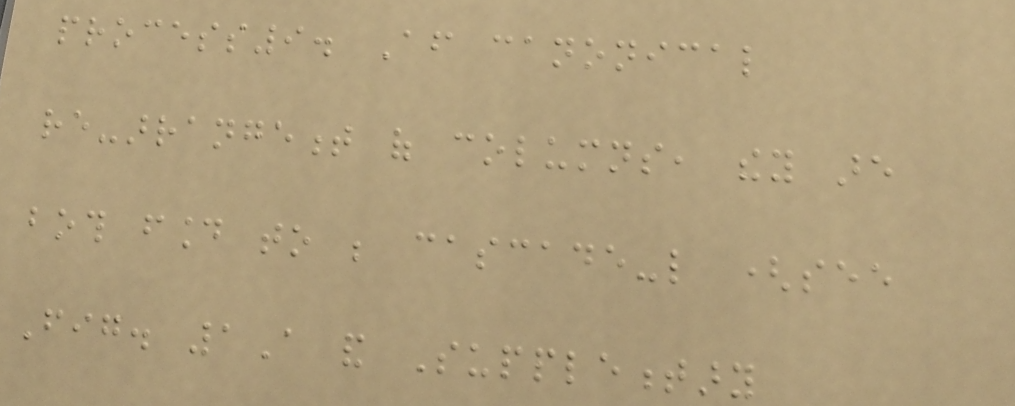process9. After canonical
re-arrangement of columns, they are
both found to be cascade-like (see
Fig. 1A and Supplementary
